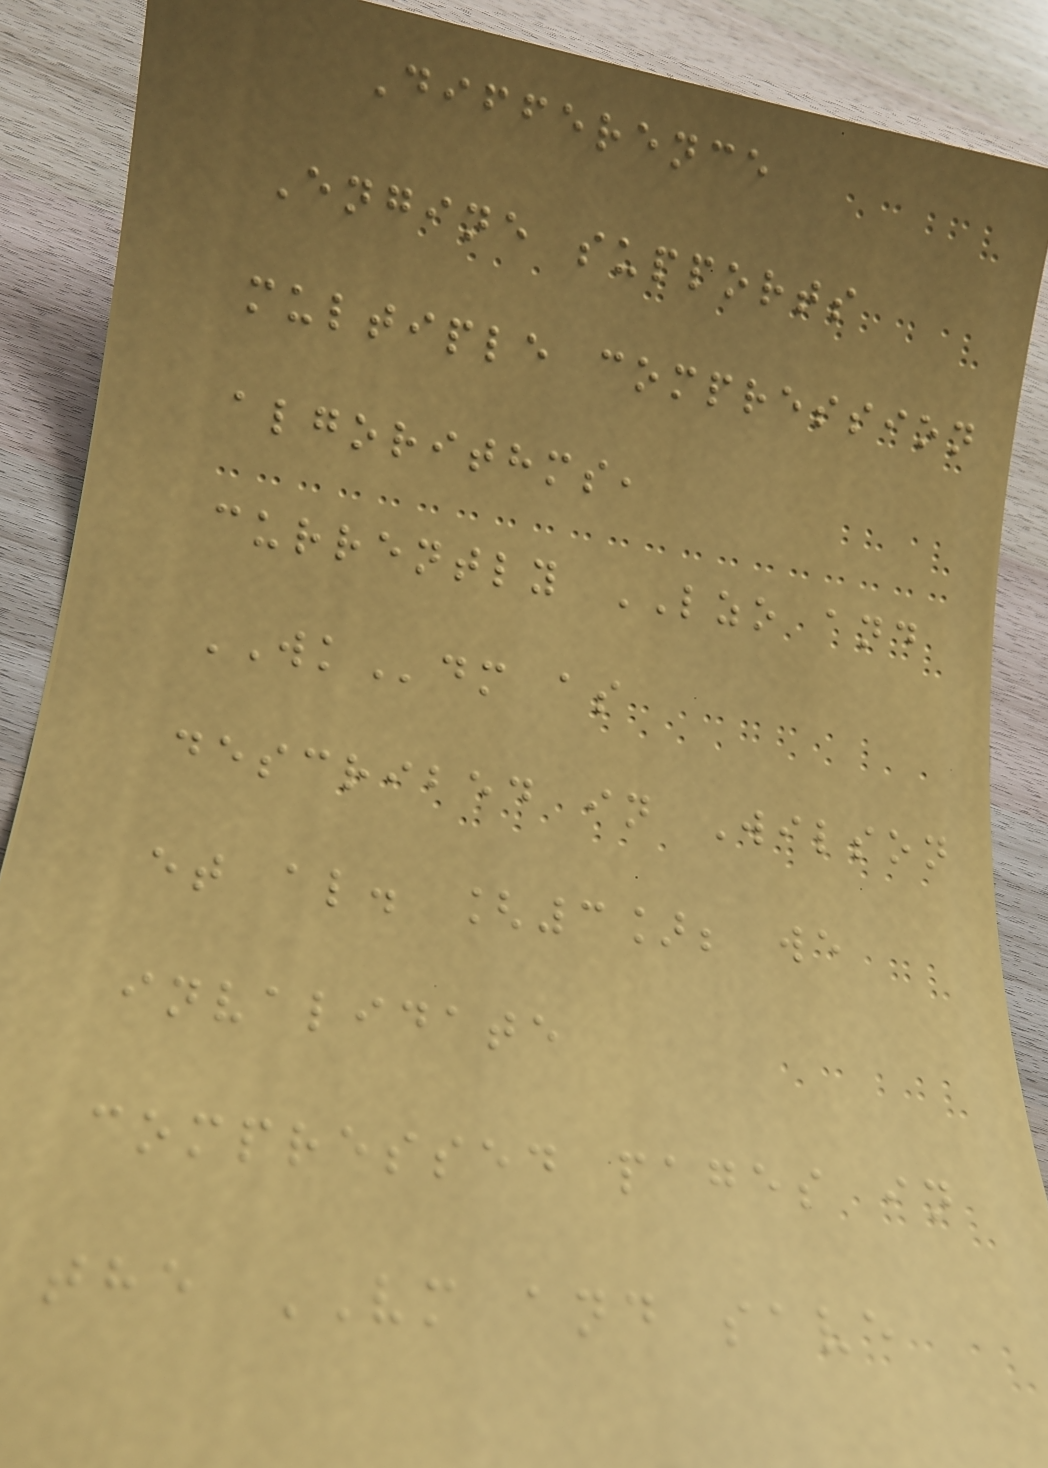Difference
Engine supports
multiple compression
algorithms,
currently LZO and
WKdm as
described in Wilson
et al. [3]; we
invalidate
compressed pages in
the VM and save
